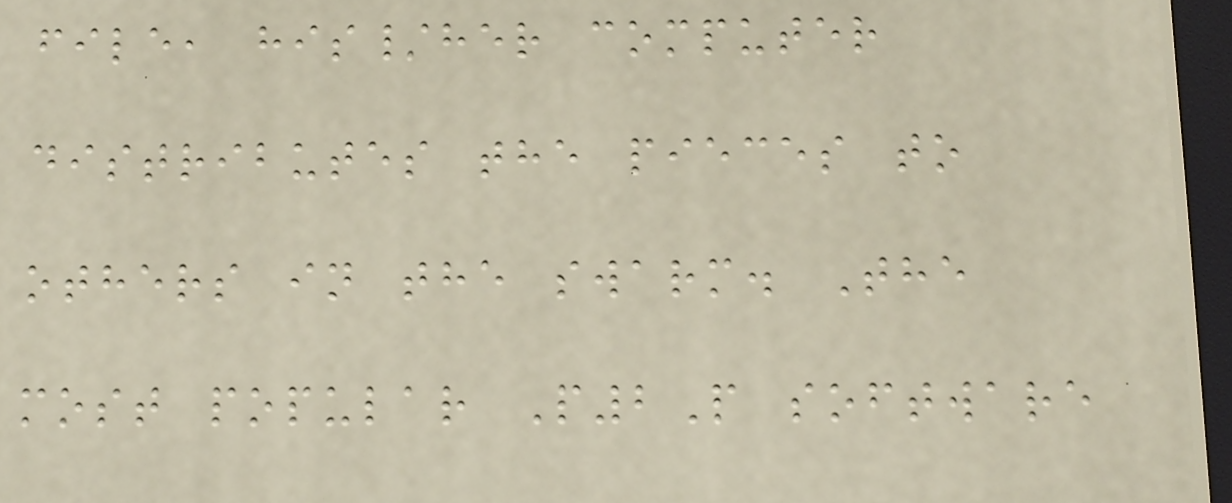file, his/her computer
distributes the pieces to
others in the swarm. The
most popular P2P software
